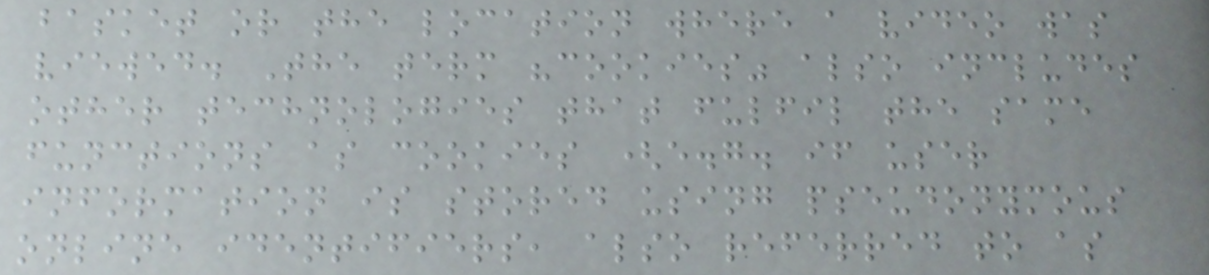basket or the location where a video was
viewed. The term "cookies" also includes
other technologies that fulfil the same
functions as cookies (e.g. if user
information is stored using pseudonymous
online identifiers, also referred to as
